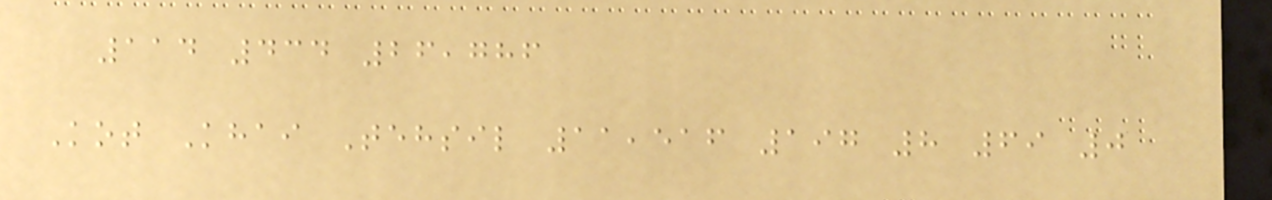114 434 26,786
Kot Khai Tehsil 11,516 197 8 69 0
